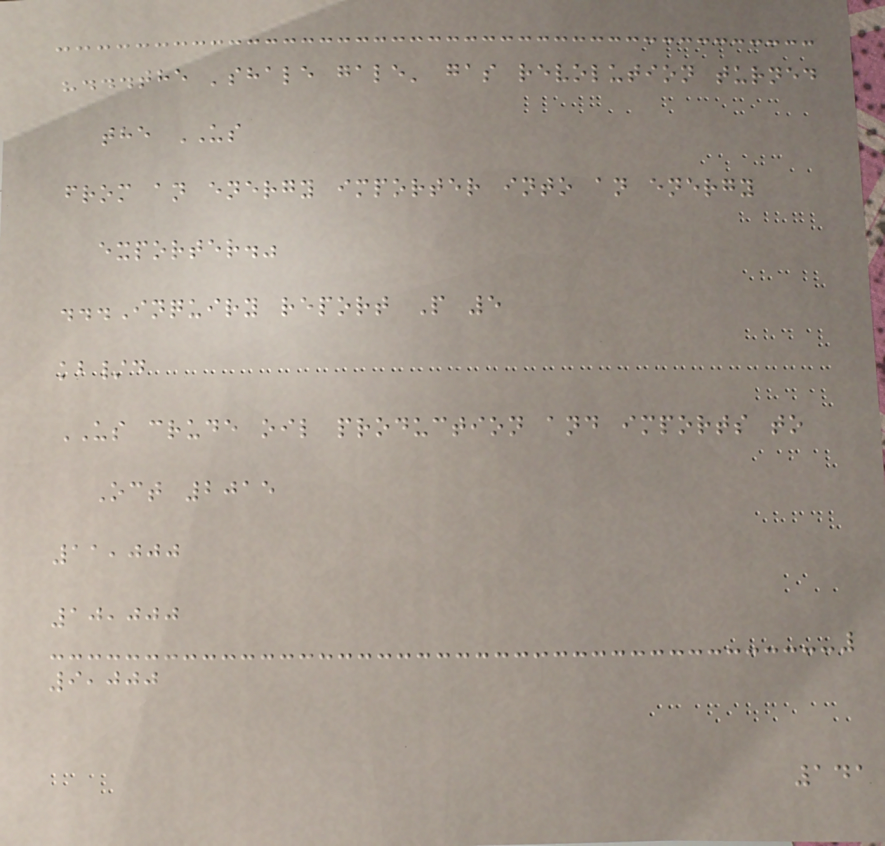"...the 'shale gale' gas revolution turned
the US
from an energy importer into an energy
exporter."
...Inquiry report P 5
kb/d
US crude oil production and imports to
Oct 2015
11,000
10,000
9,000
141
